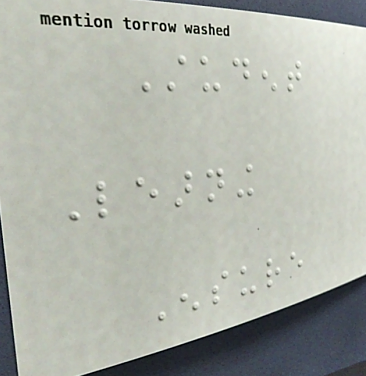Student
Learning
Ensure
